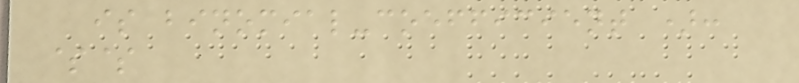is binomial-coefficient ):
$$
